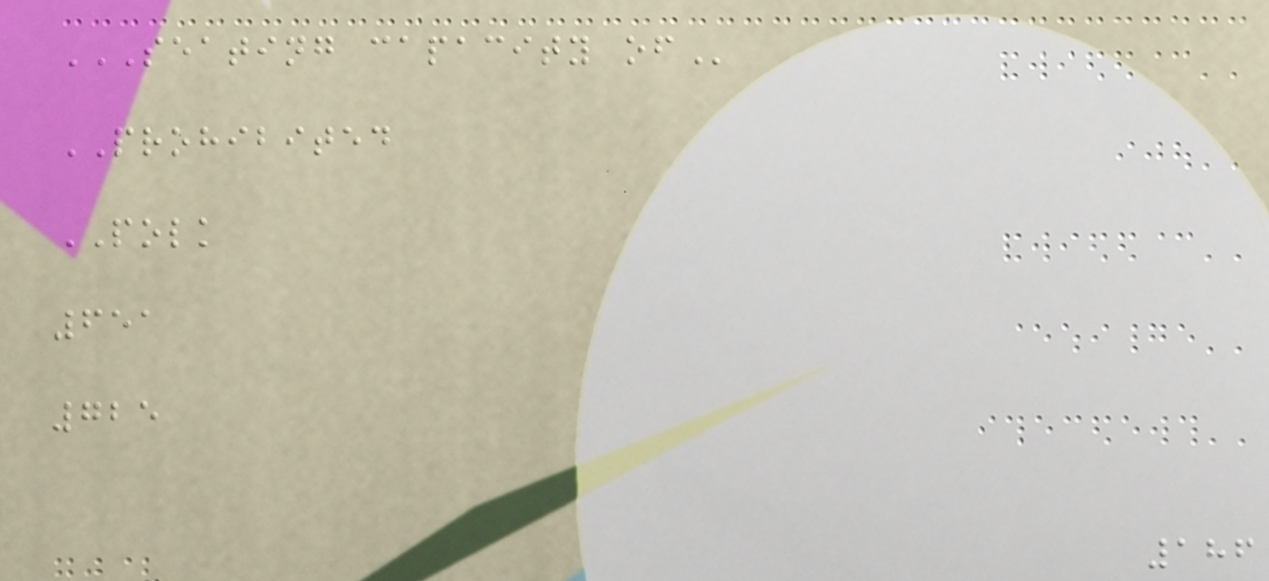SEATING CAPACITY OF
PROHIBITED
POLK
651
725
186
